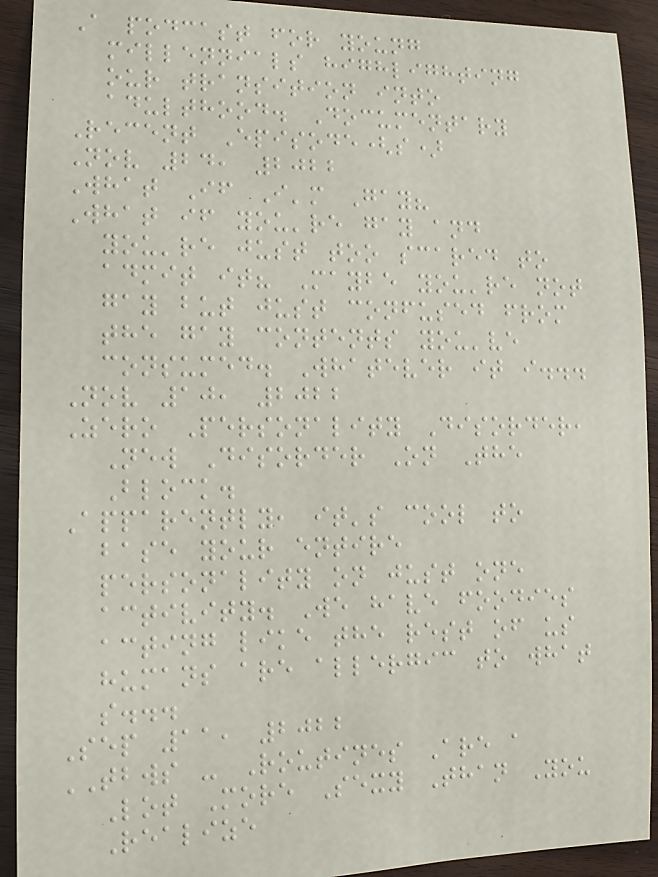A podcast for young
millennials highlighting
our transition into
adulthood. Documentary
Recent Episode(s)
Nov 24, 2022
What If I'm Gay?
What if you're gay and
you're just too scared to
admit it? Maybe you're not
gay but just confused from
the gay contents you've
consumed. Whatever it i...
Nov 10, 2022
Zero Personality Disorder,
New Disorder On The
Block.
Apparently, it's cool to
base your entire
personality on just one
activity. We have foodies
acting like the rest of us
humans are allergic to what
s...
Sep 11, 2022
TBWS - Routines Are a
Lot More Sexy Than You
Realize
